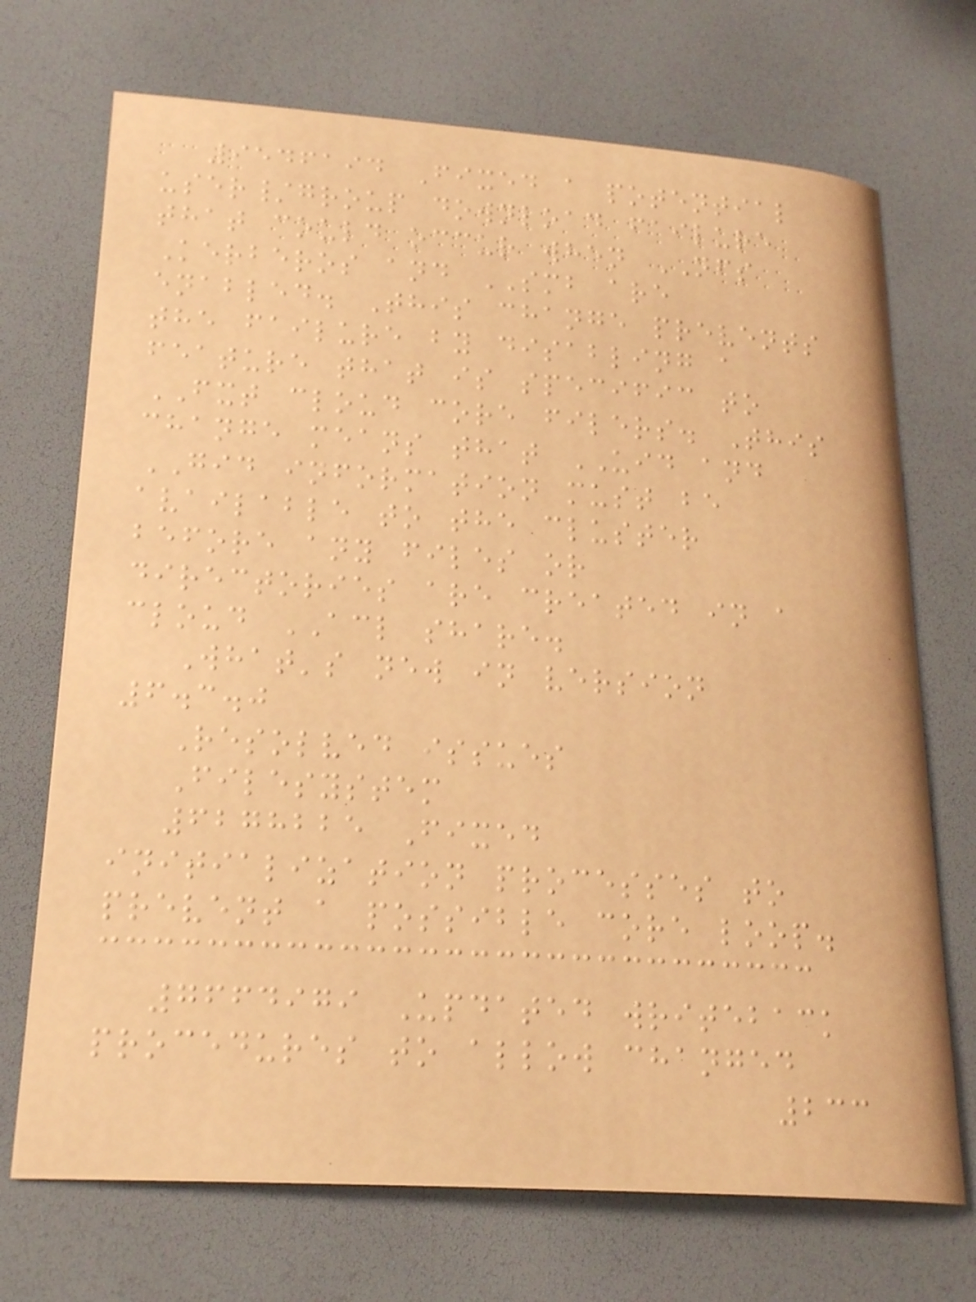9546194 Fixed a potential
user/group download failure
that could occur when NFS
Kerberos and SMB are
enabled. This change prevents
the failure by disabling a
feature that is specific to
FXT cloud core filers. This
change means that UID and
GID information must be
available to the cluster
before any files or
directories are created in a
cloud ACL share.
What's new in version
6.3.0
Resolved issues
Filesystem
6278225 Fixed
initialization processes to
prevent a possible core loop.
7664979 Updated writeback
procedures to allow changed
233
